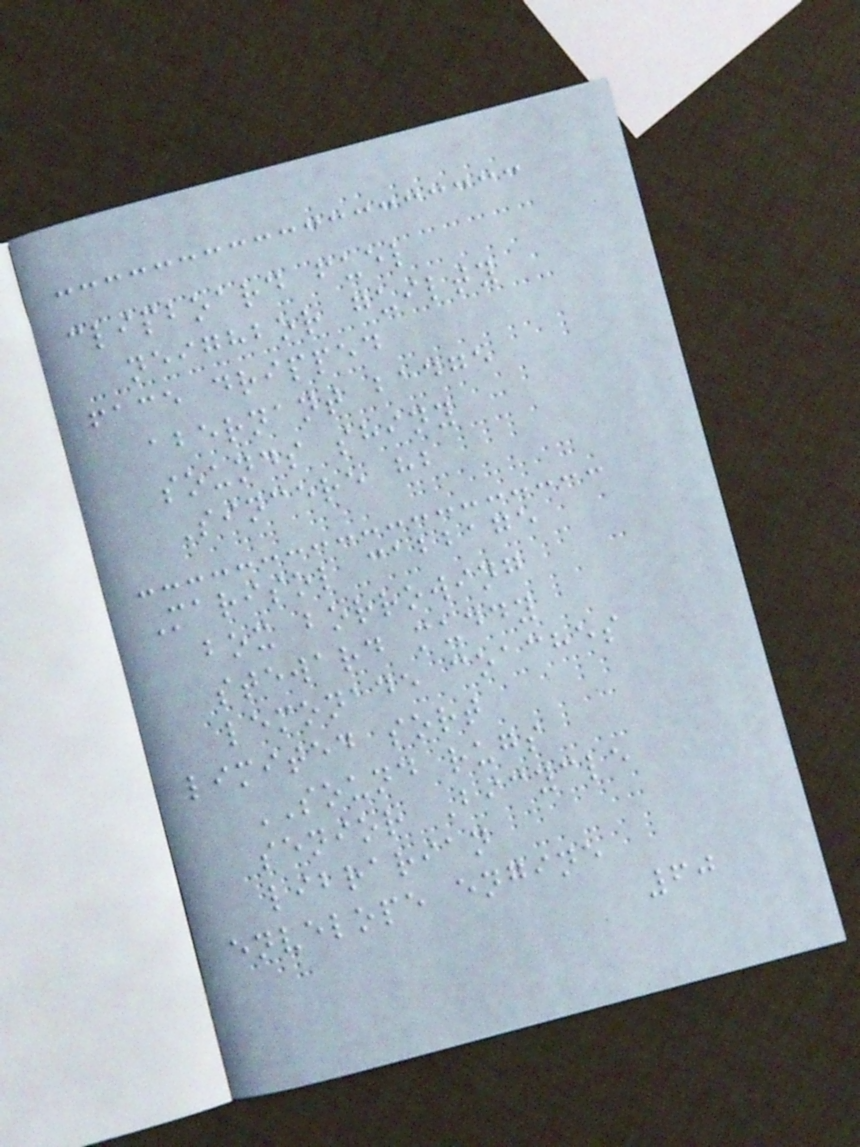clipboard fuel
neighbor guilty
face dripped
abernant badge
sounds shiny
Sincere hb
Marisol cabbage
box borrowing
steward muddy
lemonade coaches
limited sort
SOUND rugs
senior Bicycle
librarian
envelope engine
60
